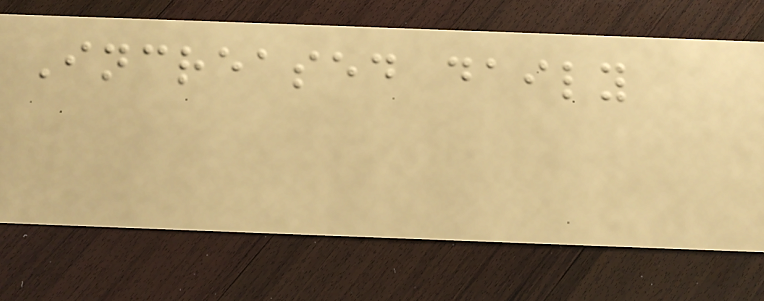Increased daily
